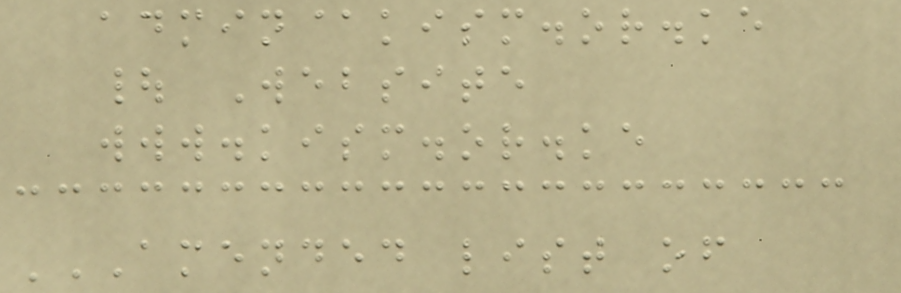admin@kism.or.ke
| Website
www.kism.or.ke
AMENDED LIST OF
